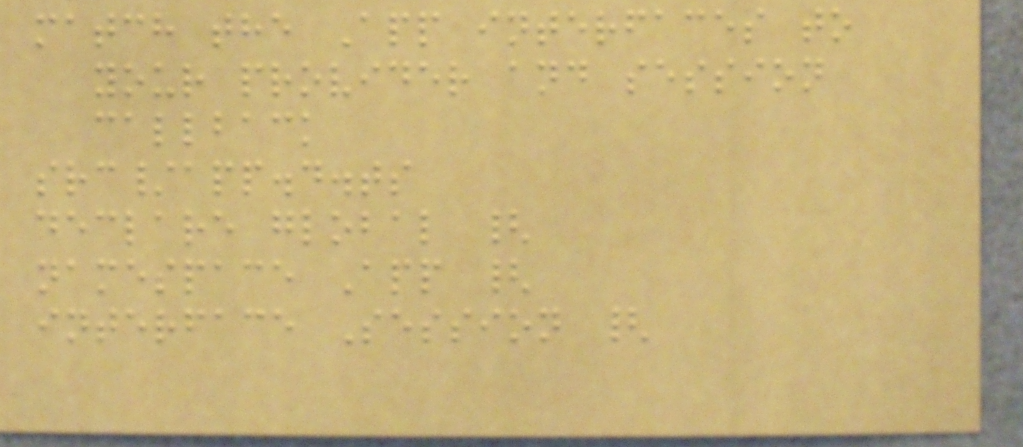match the App interfaces to
your provider and session
callback
src/app.d.ts
declare global {
namespace App {
interface Session {
